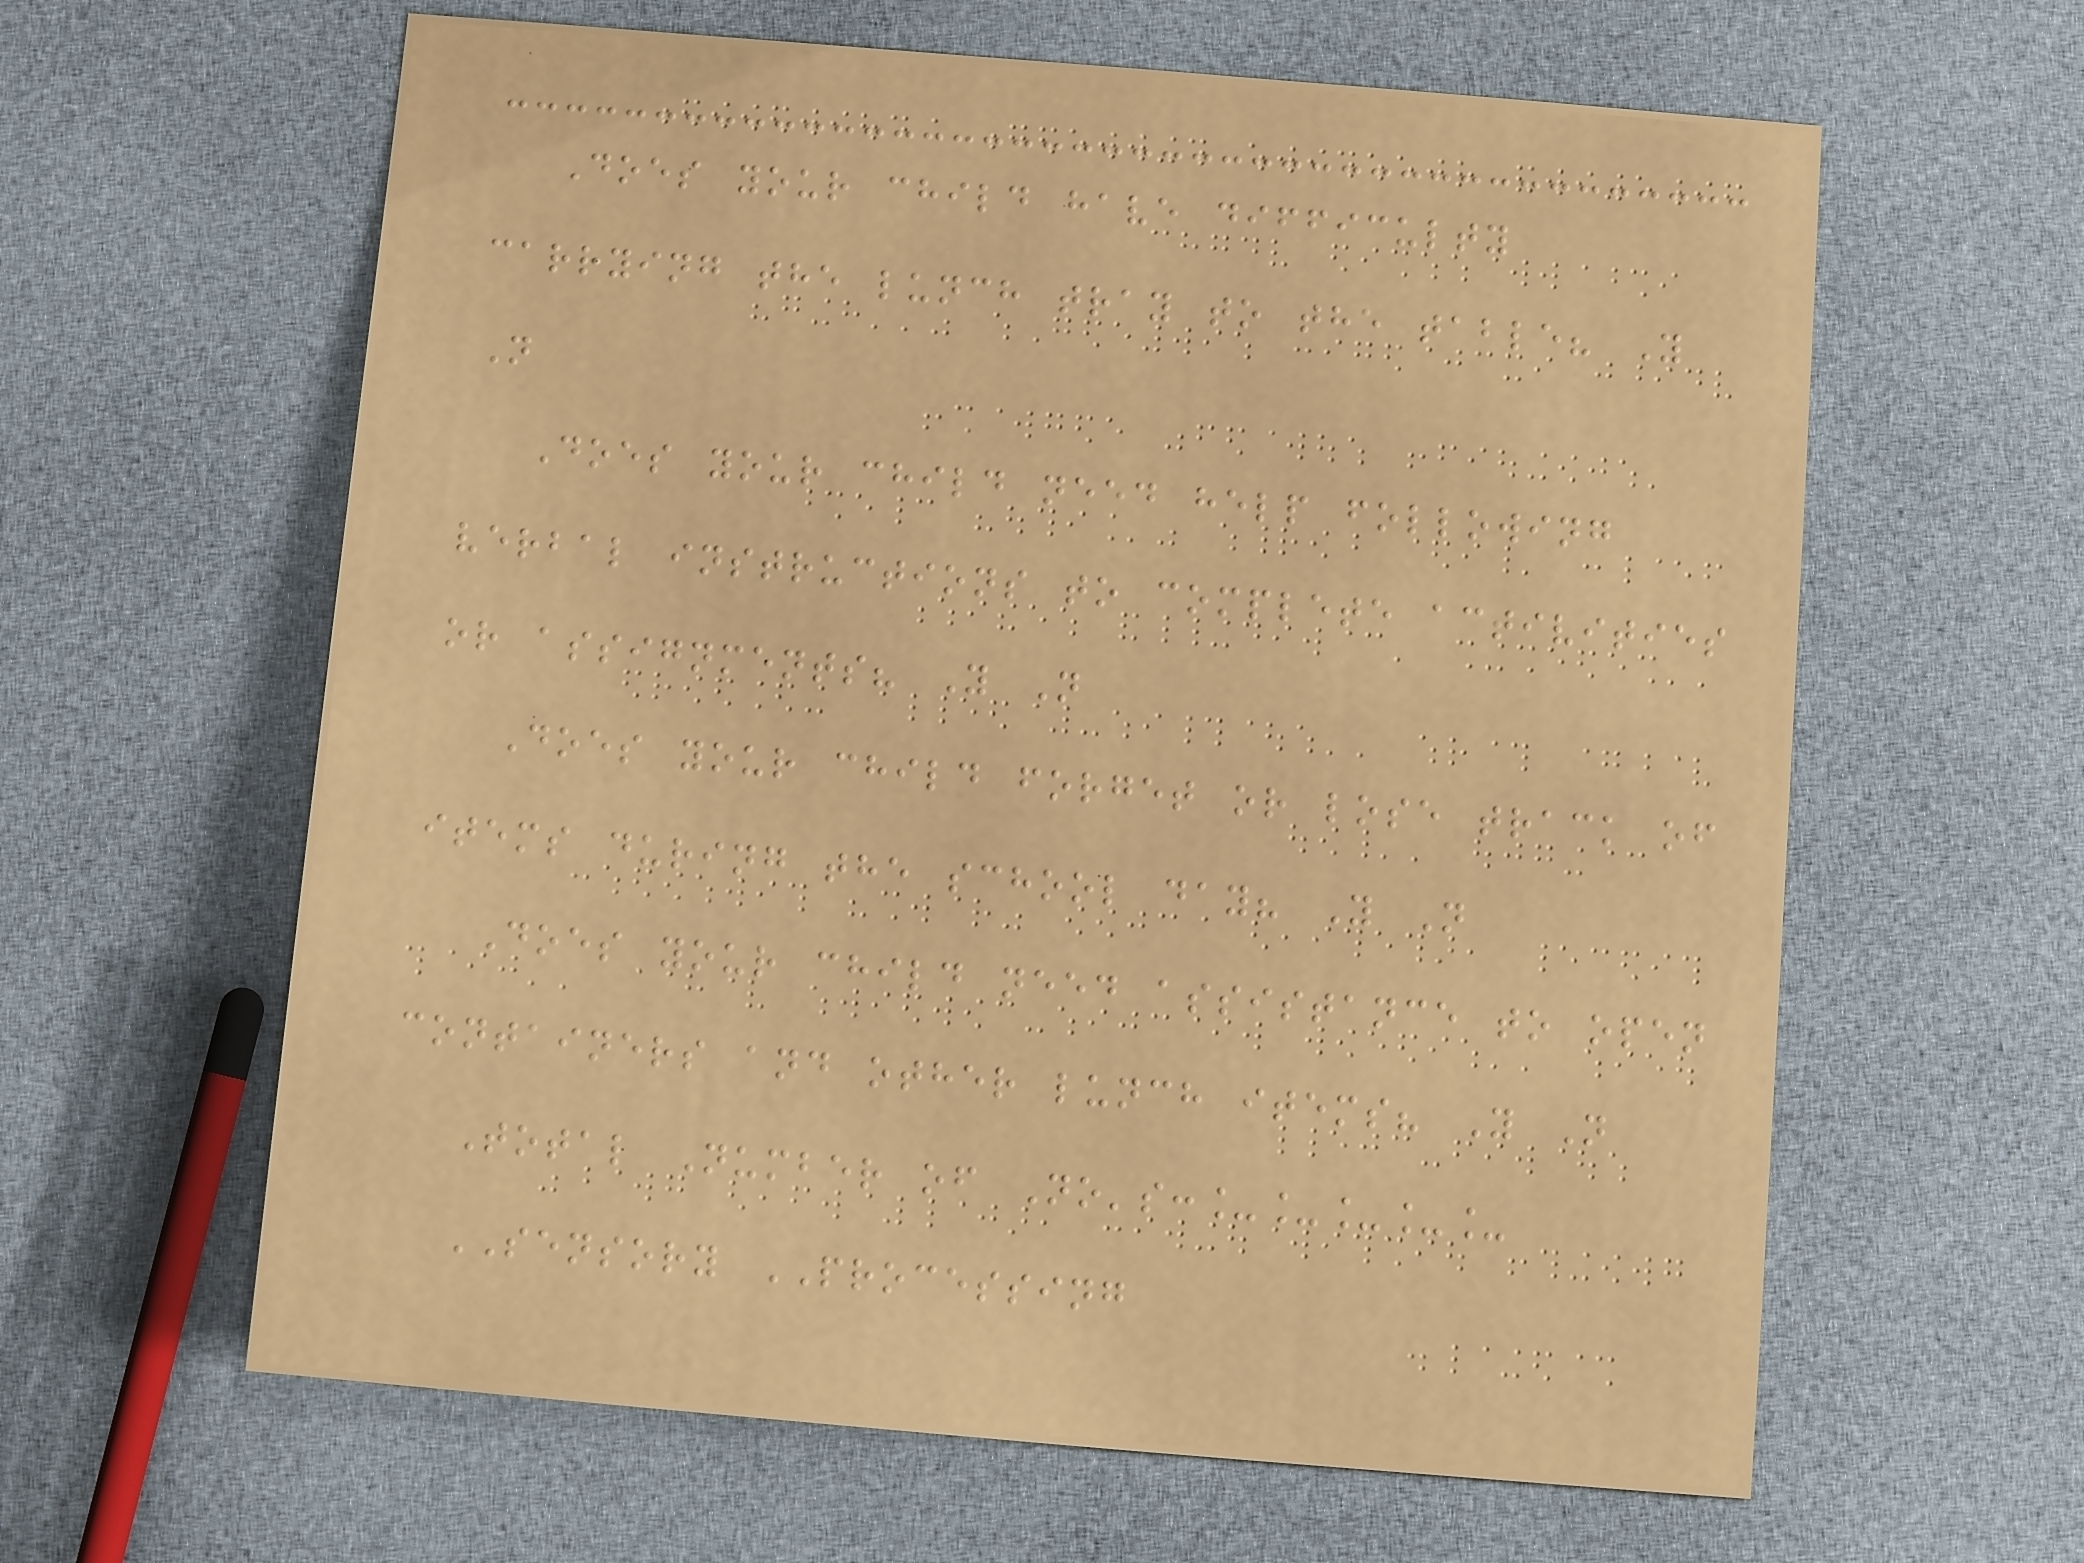Does your child have difficulty
carrying the lunch tray to the table? Y
N
Does your child need help following
verbal instructions to complete activities
or assignments? Y N
Does your child forget or lose track of
items during the school day? Y N
Does your child need assistance to open
containers and other lunch items? Y N
Total Number of No's:_____
SENSORY PROCESSING
